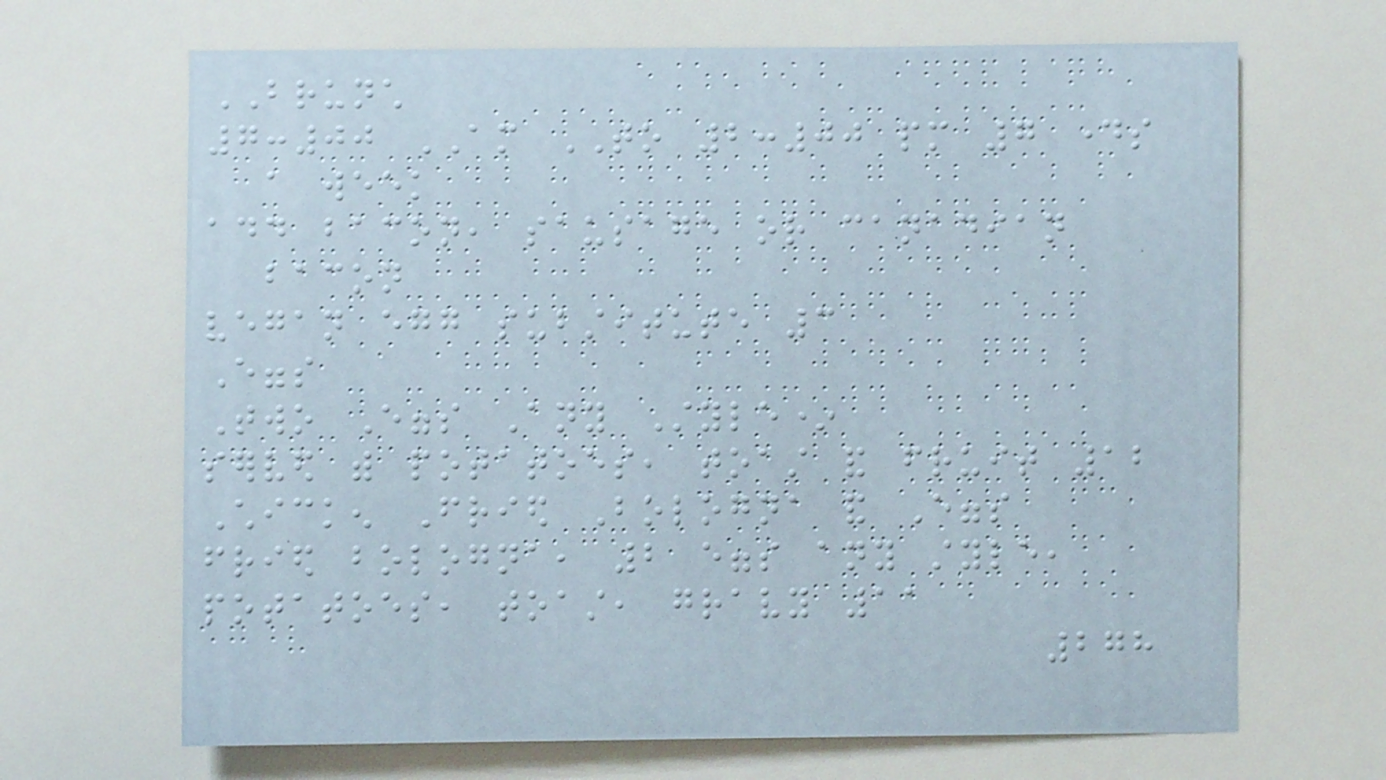BRUNCH
7:00 AM TO 2:00 pm 7 days
a week
add bacon, sausage or canadian
bacon
vegan egg substitute 3
Eggs
Two Eggs Any Style*
served with potatoes, toast and fruit 12
Chicken Fried Bologna and Eggs
fried bologna, 2 eggs any style,
potatoes, toast, gravy 11
278
